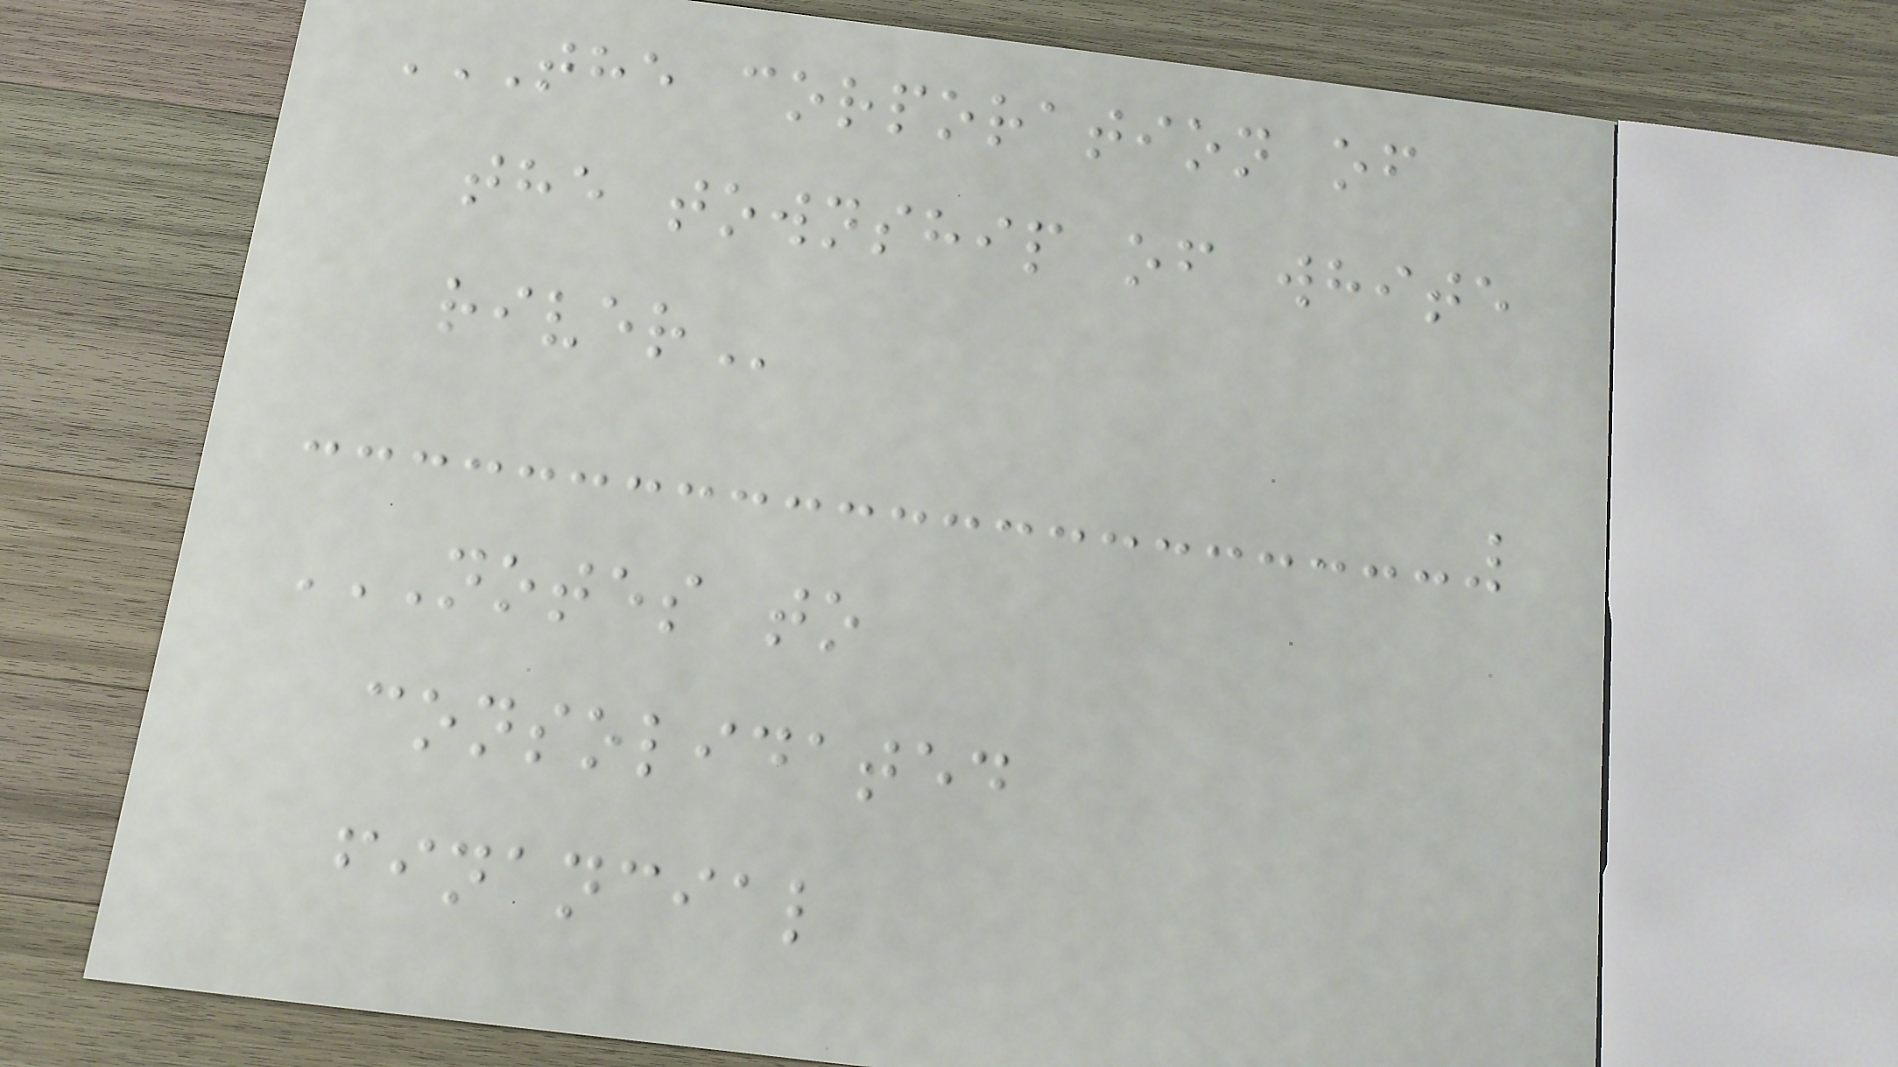THE CORPORATION OF
THE TOWNSHIP OF WHITE
RIVER
NOTES TO
CONSOLIDATED
FINANCIAL
